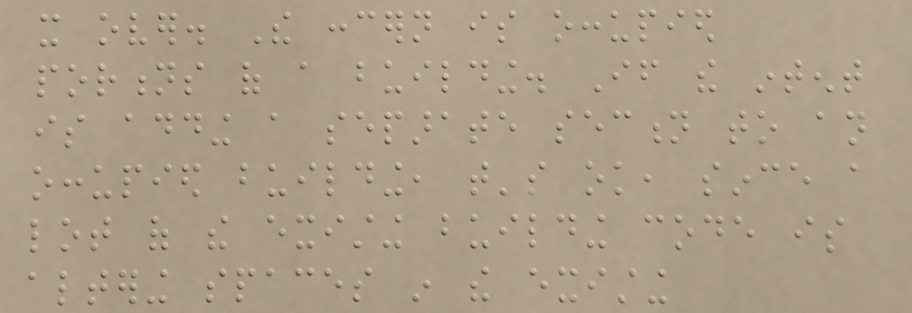it over. The concern is occupied
portions of a building. If the intent
is adding a separate section to an
occupied building, that's ok, since a
lot of the existing building code is
altering spaces in the existing
